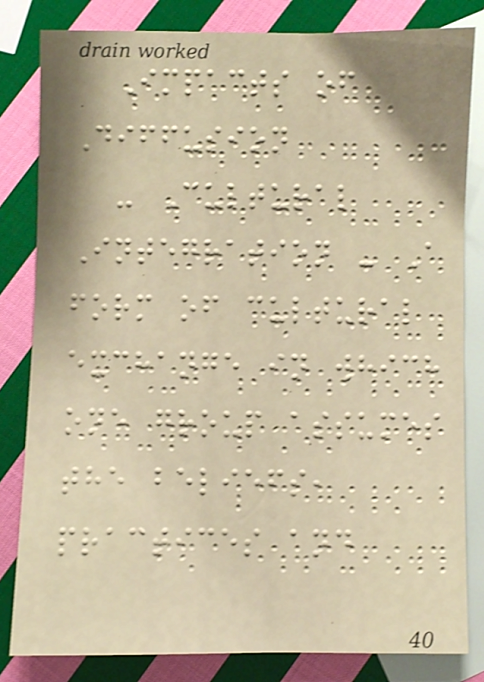Impacts of
Diffusion
- Cultural
Integration - A
form of cultural
exchange in which
one group assumes
the beliefs,
practices and
